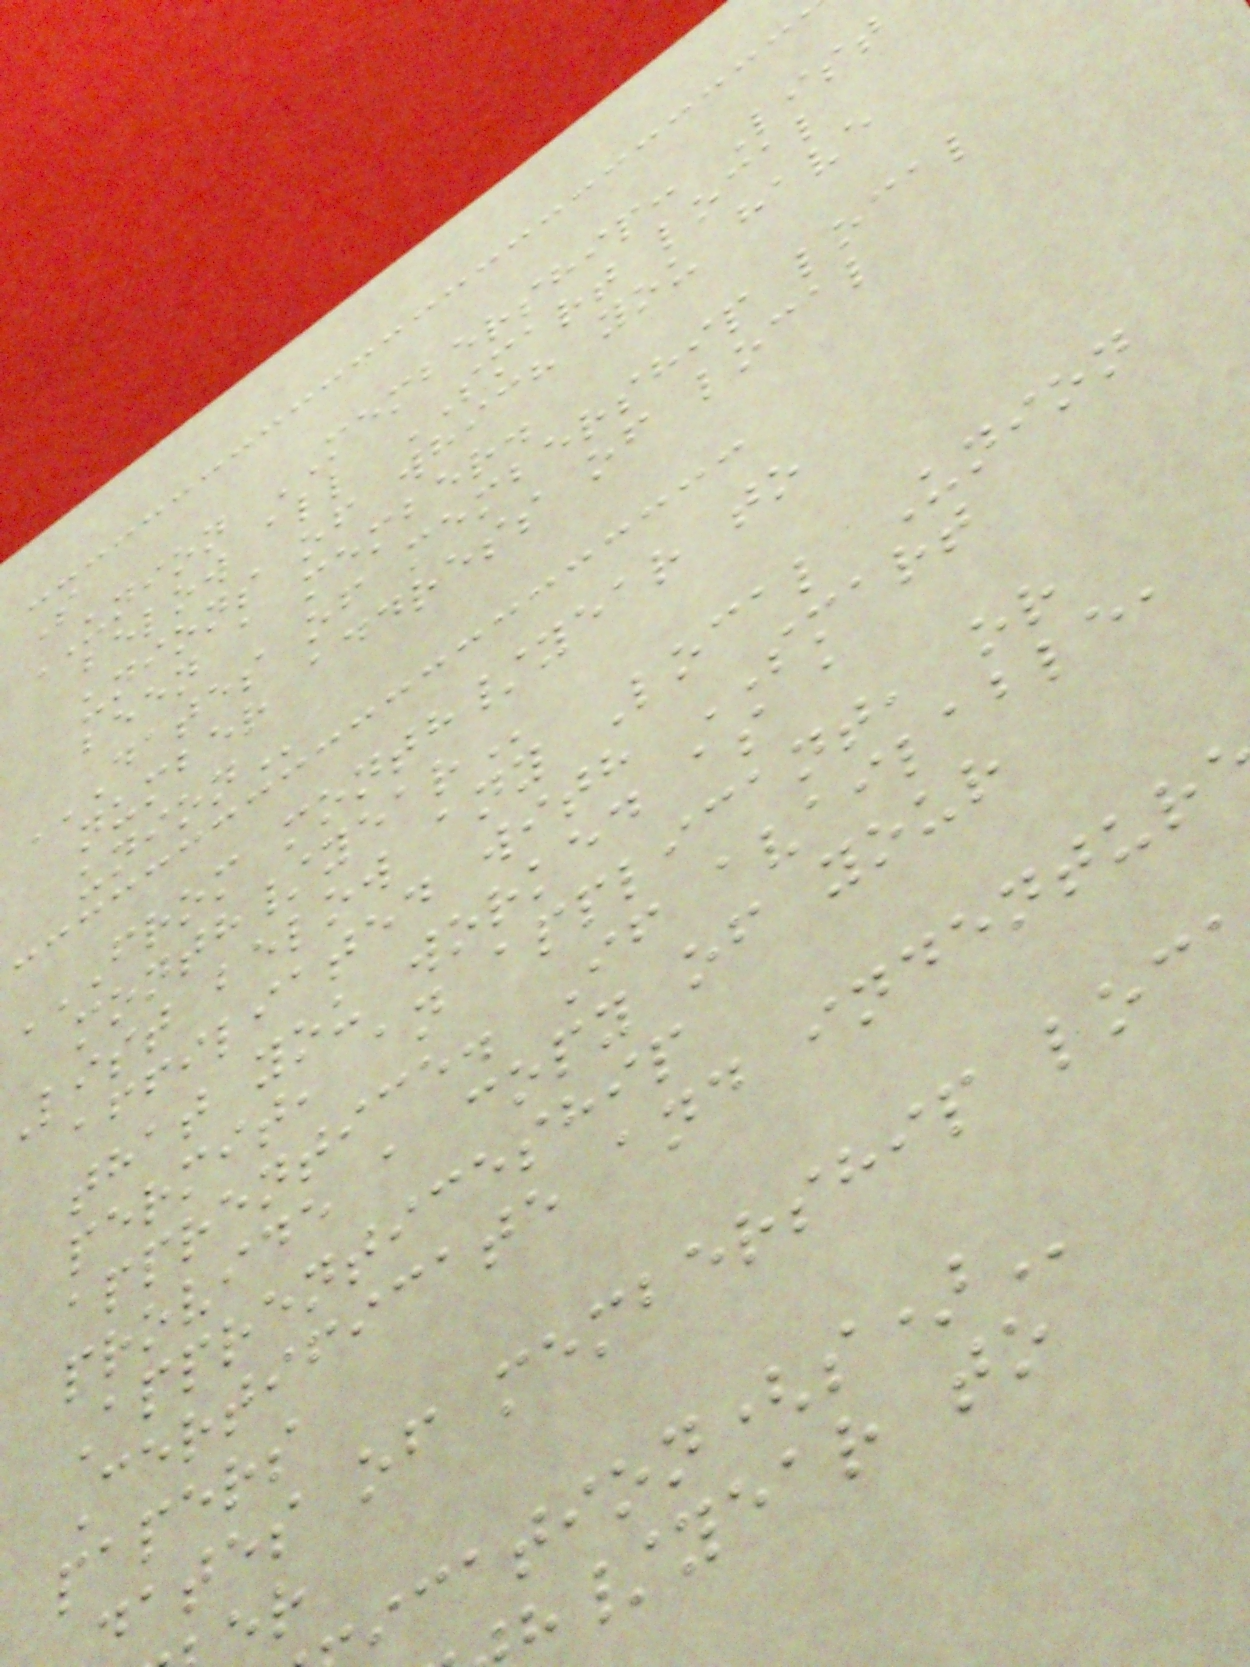S
UNION MEMBERSHIP: List
below all SMART local
unions of which you have
been a member.
DATES OF MEMBERSHIP LOCAL
number address of local
FROM MONTH/YEAR TO
List below any Local Union
affiliated with SMART
that you worked as a
permit, an applicant, or
apprentice. If available,
provide a copy of your
Apprenticeship
Certificate and indentur
papers
ates of membership
/year to
